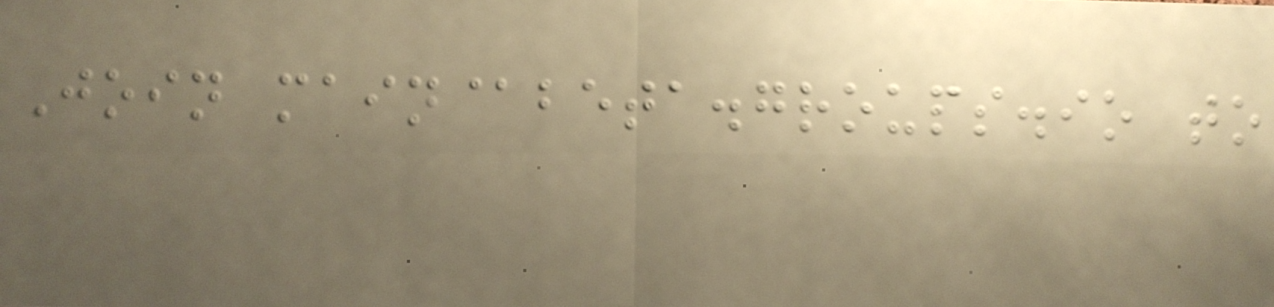Join main@beta.groups.io to
